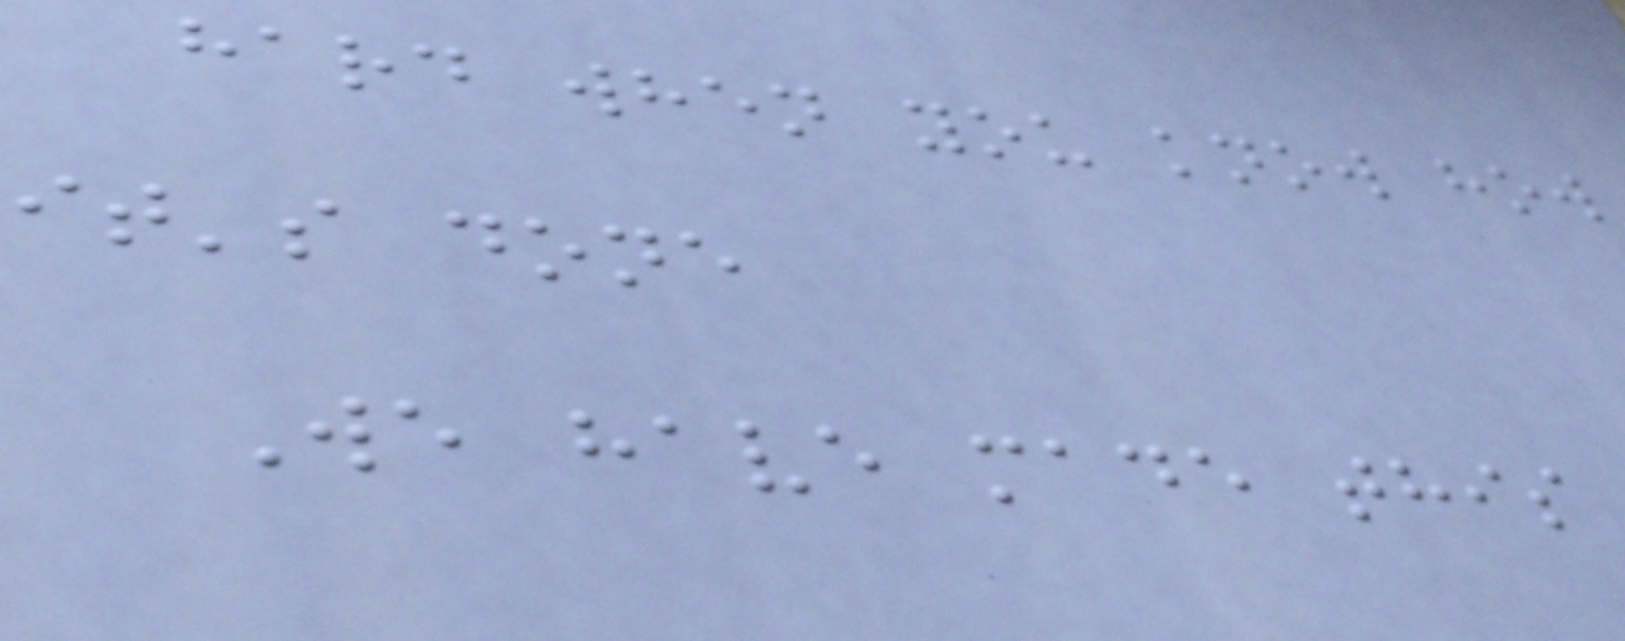hard when you know how
it's done
We have made this
